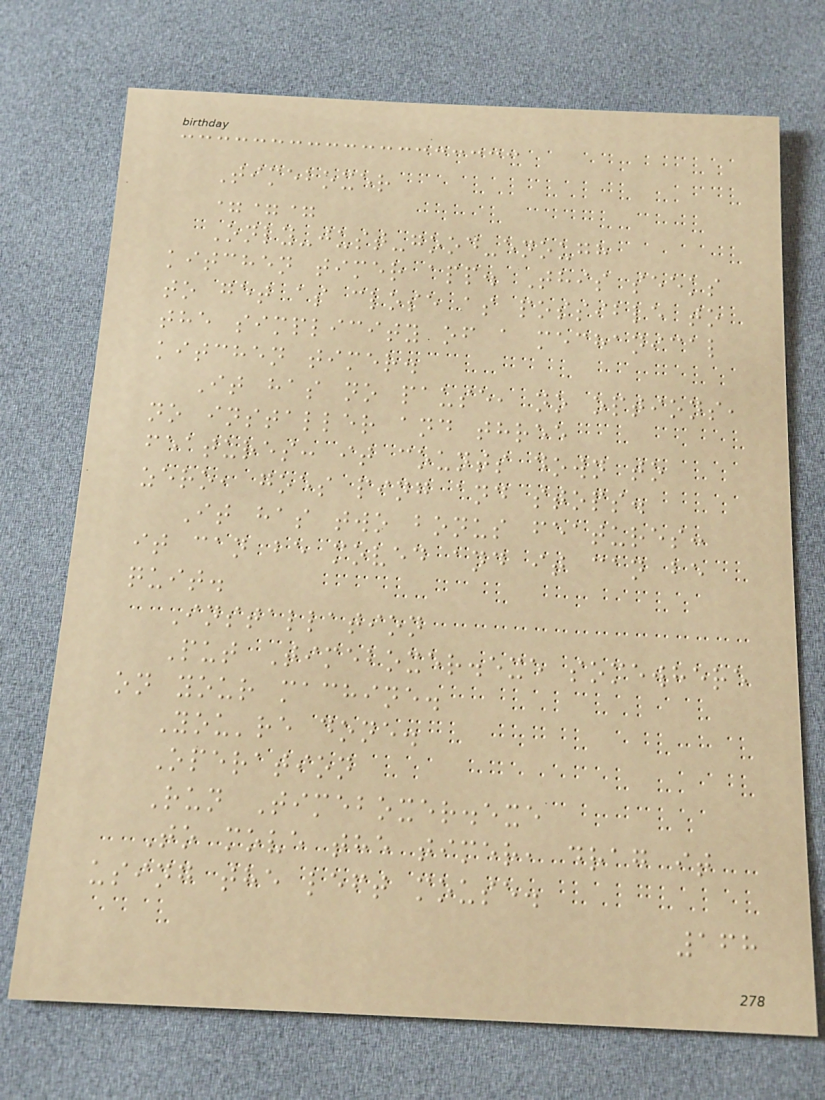Timeboxer
===
Only-just-good-enough
kitchen timer app. This seeks
to get as close as possible to
the simplicity of a mechanical
kitchen timer.
It has no pause, no options,
no installer and three
features: it counts down to
zero, goes ping and stops.
It has two bonus features:
it can be moved and it can be
quit.
Installation
Put Timeboxer.exe somewhere
on your machine.
You're done.
Operation
Run Timeboxer.exe
To move the timer, drag it
using the left mouse.
168
